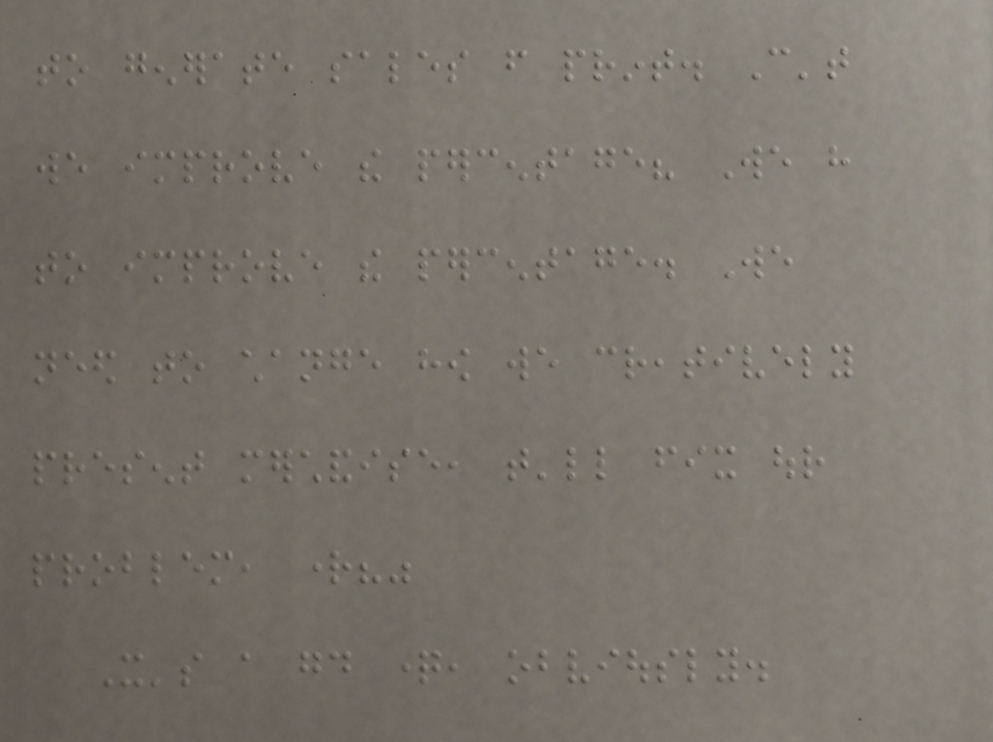to generate sales from print. Can't
we improve the percentage? We have
to improve the percentage. We
need to change how we creatively
present merchandise, that'll fix our
problem, right?"
It's a good question, obviously.
